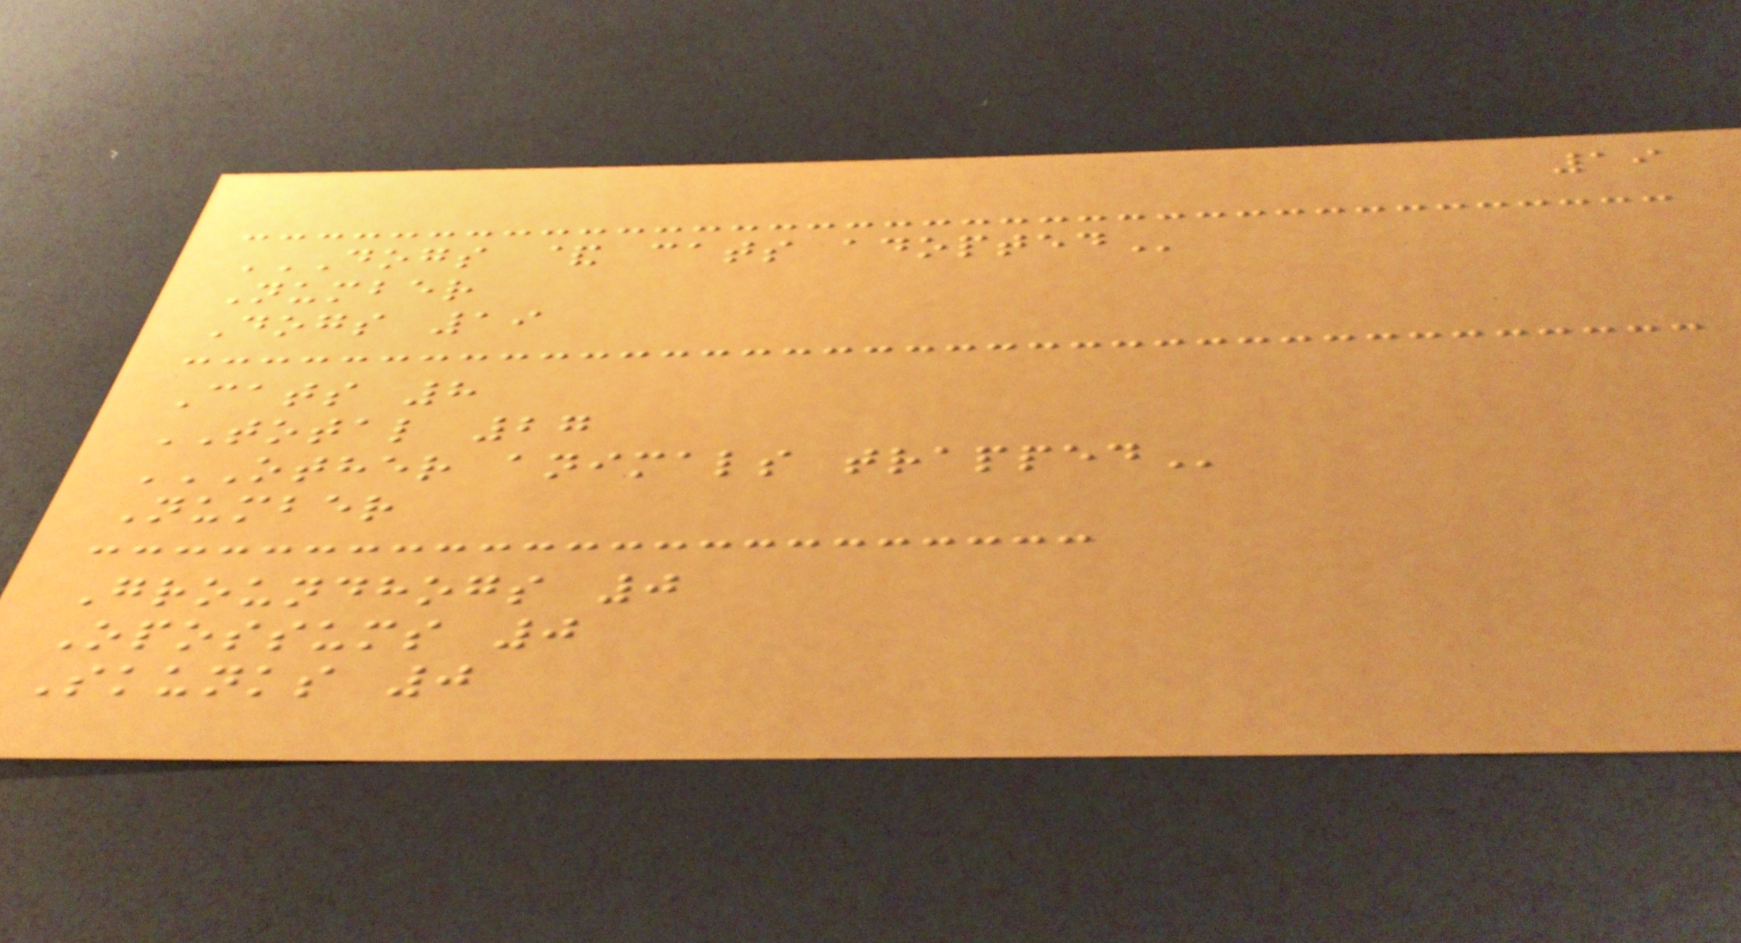19
DOGS & CATS ADOPTED
Number
Dogs 19
Cats 8
TOTAL 27
OTHER ANIMALS TRAPPED
Number
Groundhogs 0
Opossums 0
Skunks 0
